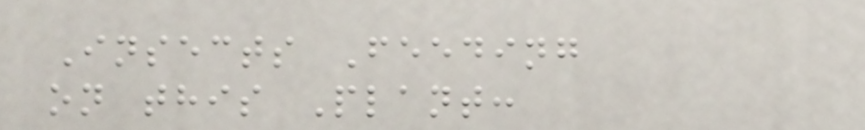Insects Feeding
on this Plant:
